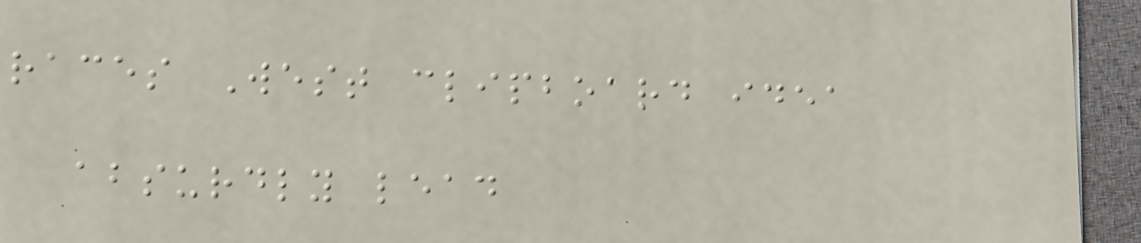races West clipboard idea
absurdly lead
